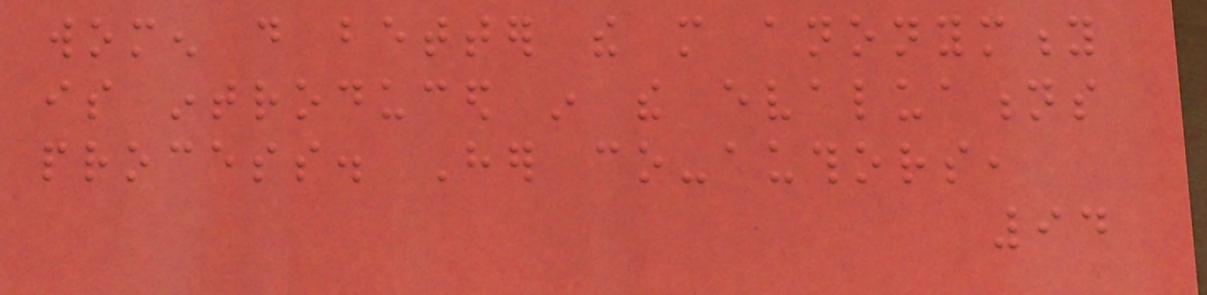women do better the more anonymity
is introduced in the evaluations
process. Her co-authors,
94
